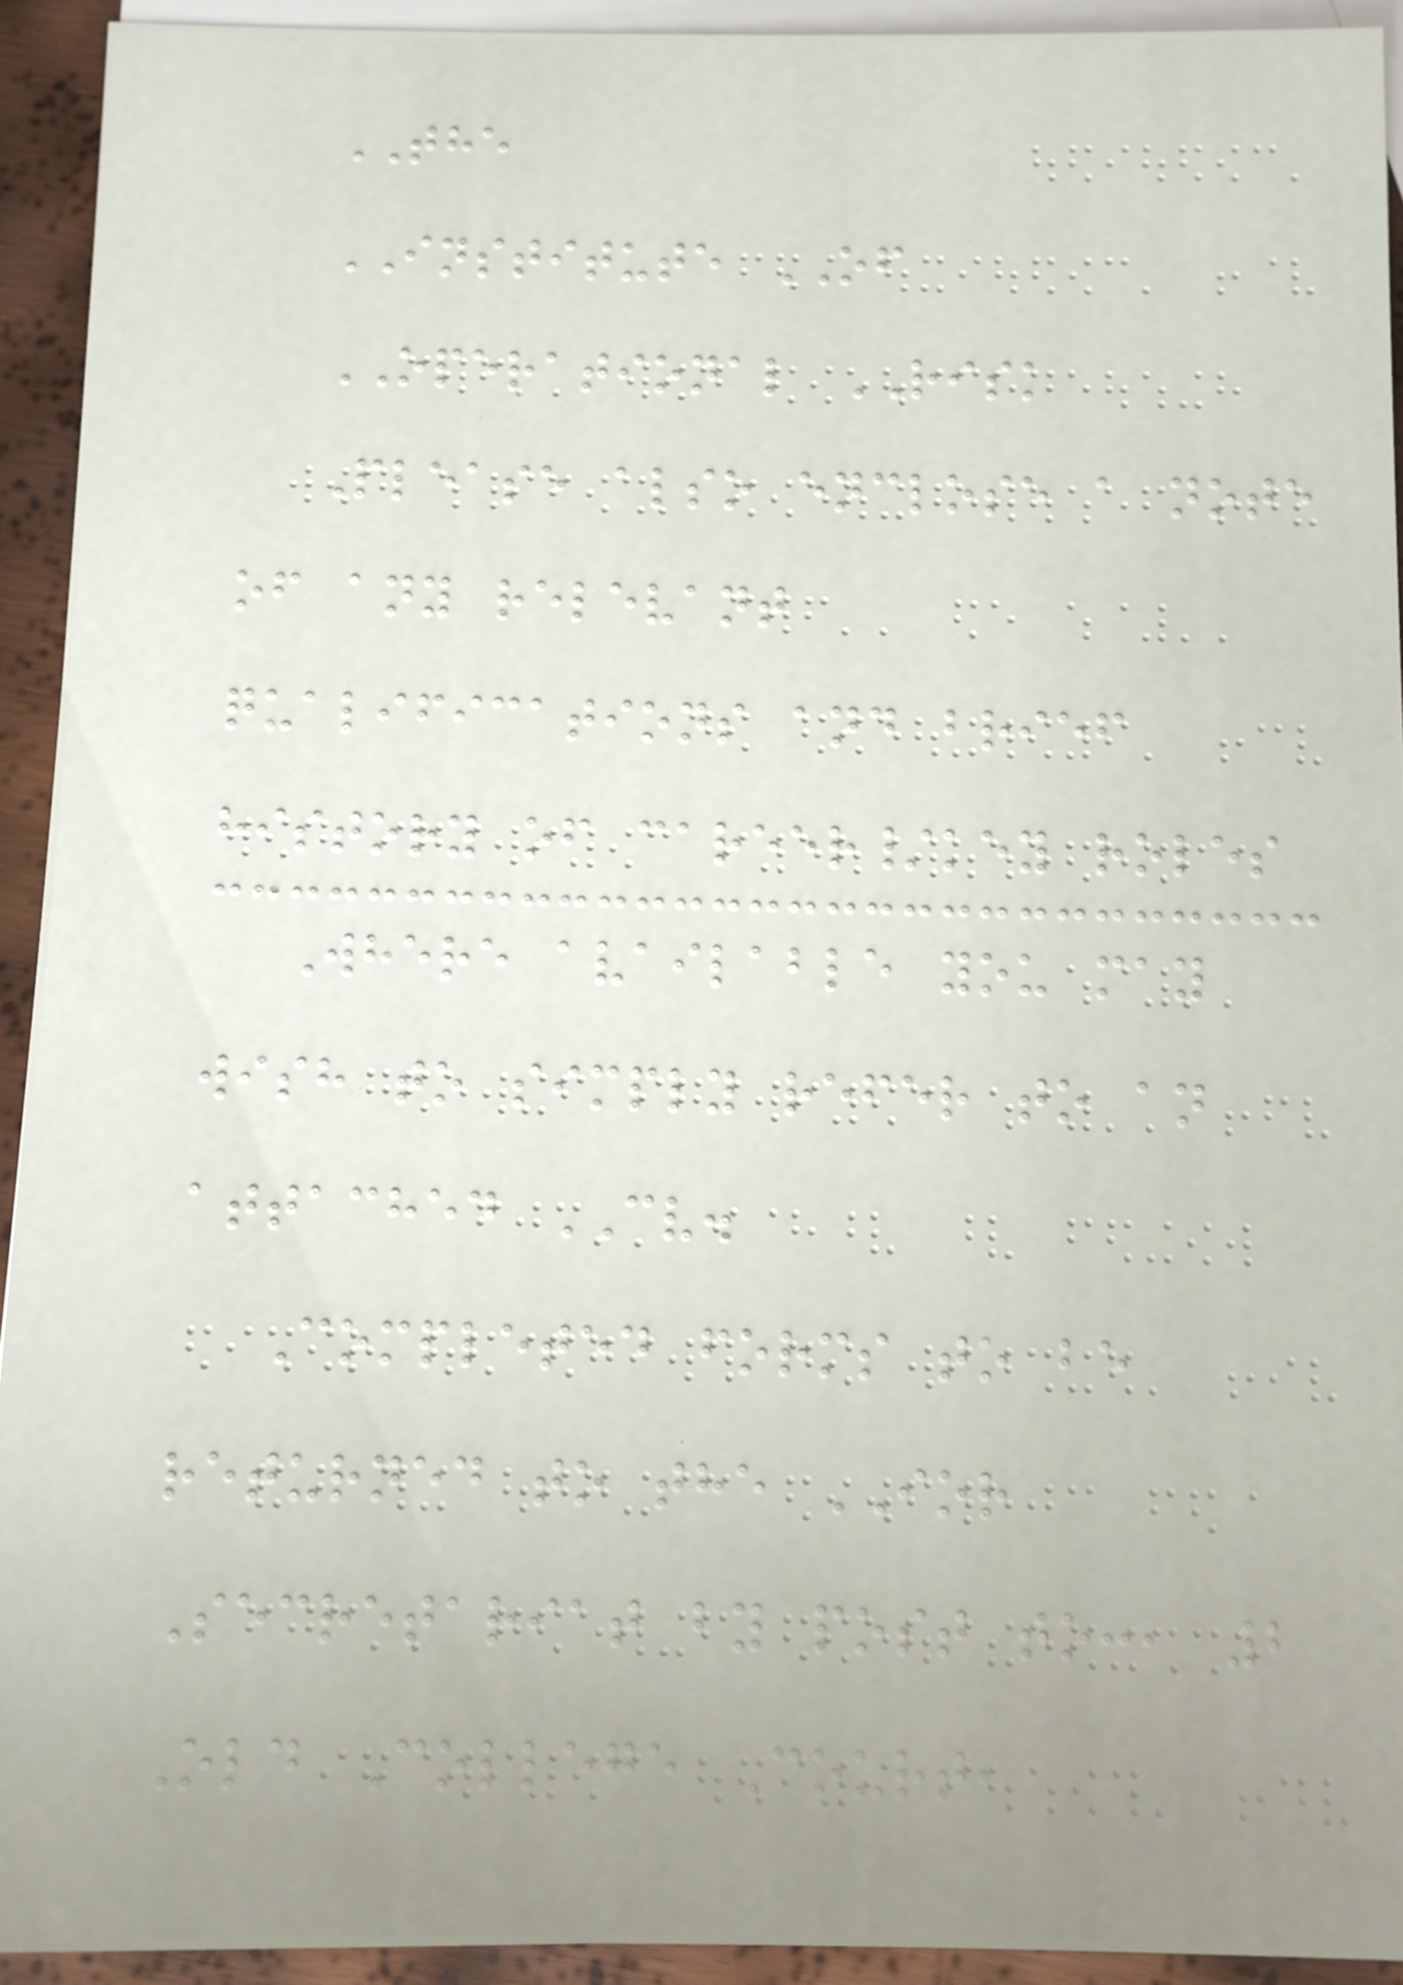THE
INSTITUTE OF
OPERATIONAL RISK
Please also enclose a note
of any relevant
qualifications and brief
history of career/key roles
Where available you may
wish to simply refer to an
attached CV.
Completed forms to be
returned to the IOR
Secretariat by post to:, 2
Old College Court,
